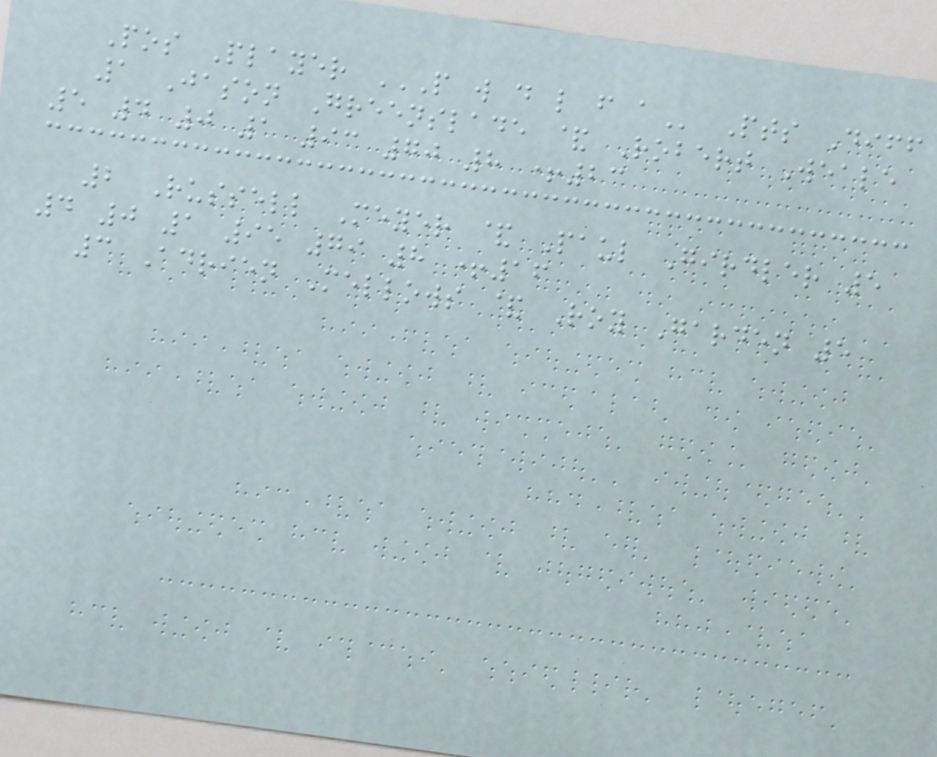Pos Player P W D L F A Pts Diff
1 Jason Greenslade & Robert Weale
5 4 0 1 93 70 8 +23
2 Russell Meyer & Paul Girdler 5
4 0 1 95 79 8 +16
3 Adrien Mellows & Roy Garden 5
